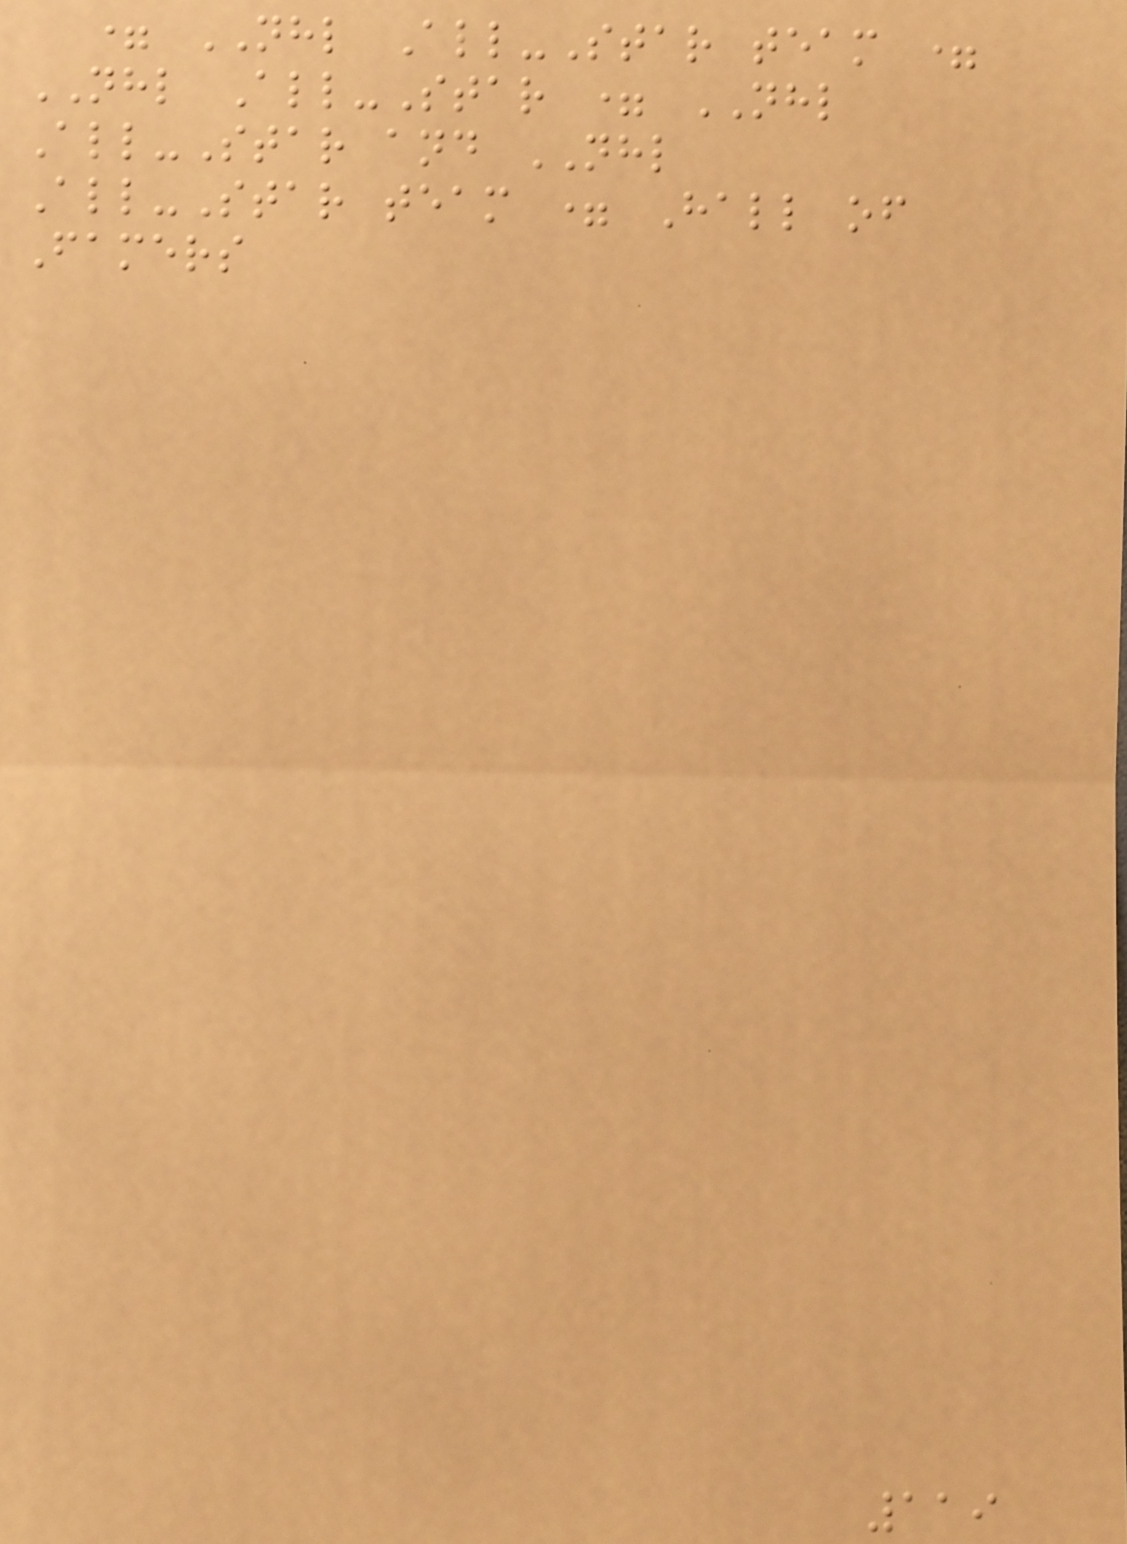= NHL All-Star team =
NHL All-Star = NHL
All-Star and NHL
All-Star team = Hall of
Famers
119
